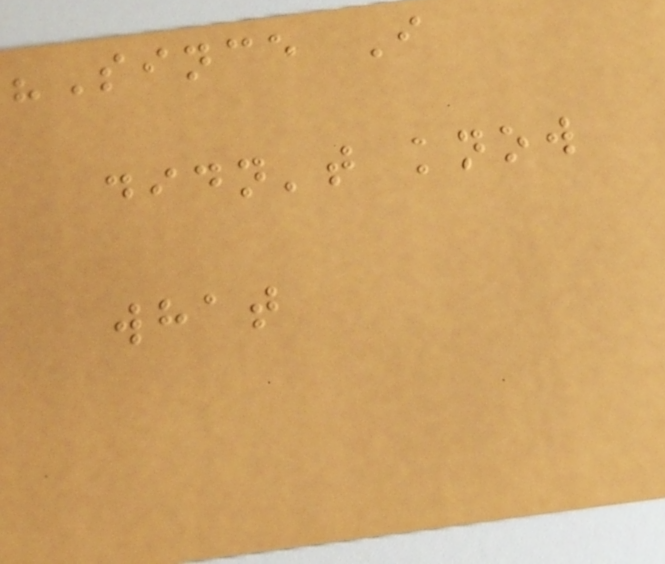"Since I
didn't know
what
